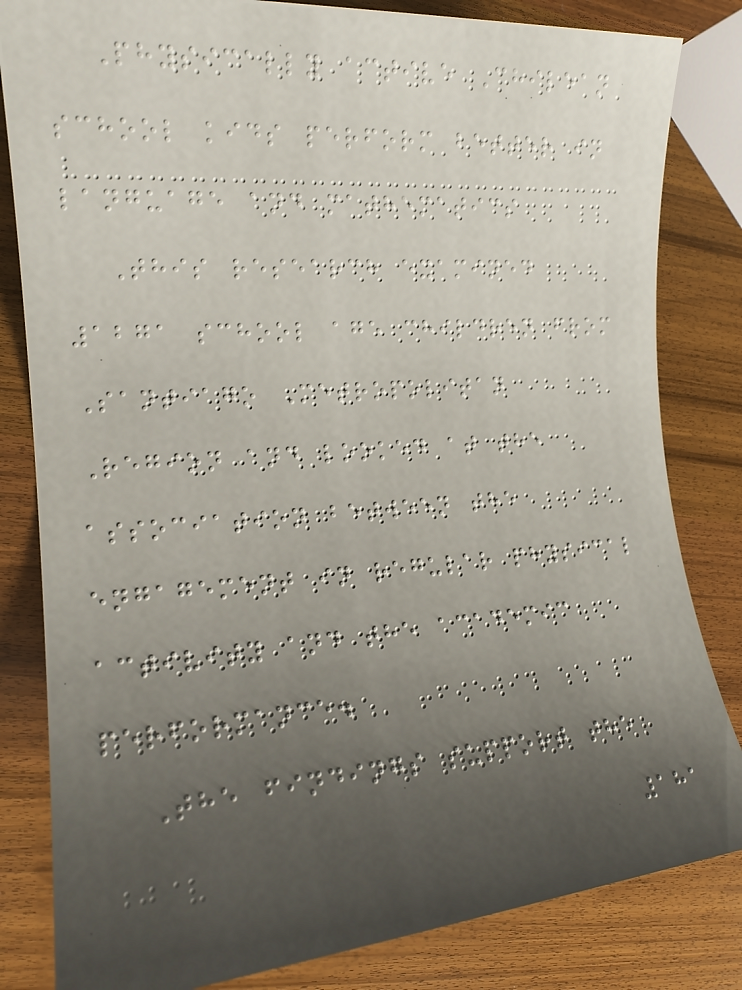Physically active Chilean
school kids perform better in
language and mathematics
This research examined
1271 school age children from
Santiago Metropolitan
Region and looked at the
association between the
engagement in regular physical
activity and the academic
performance.
The findings support the
181
